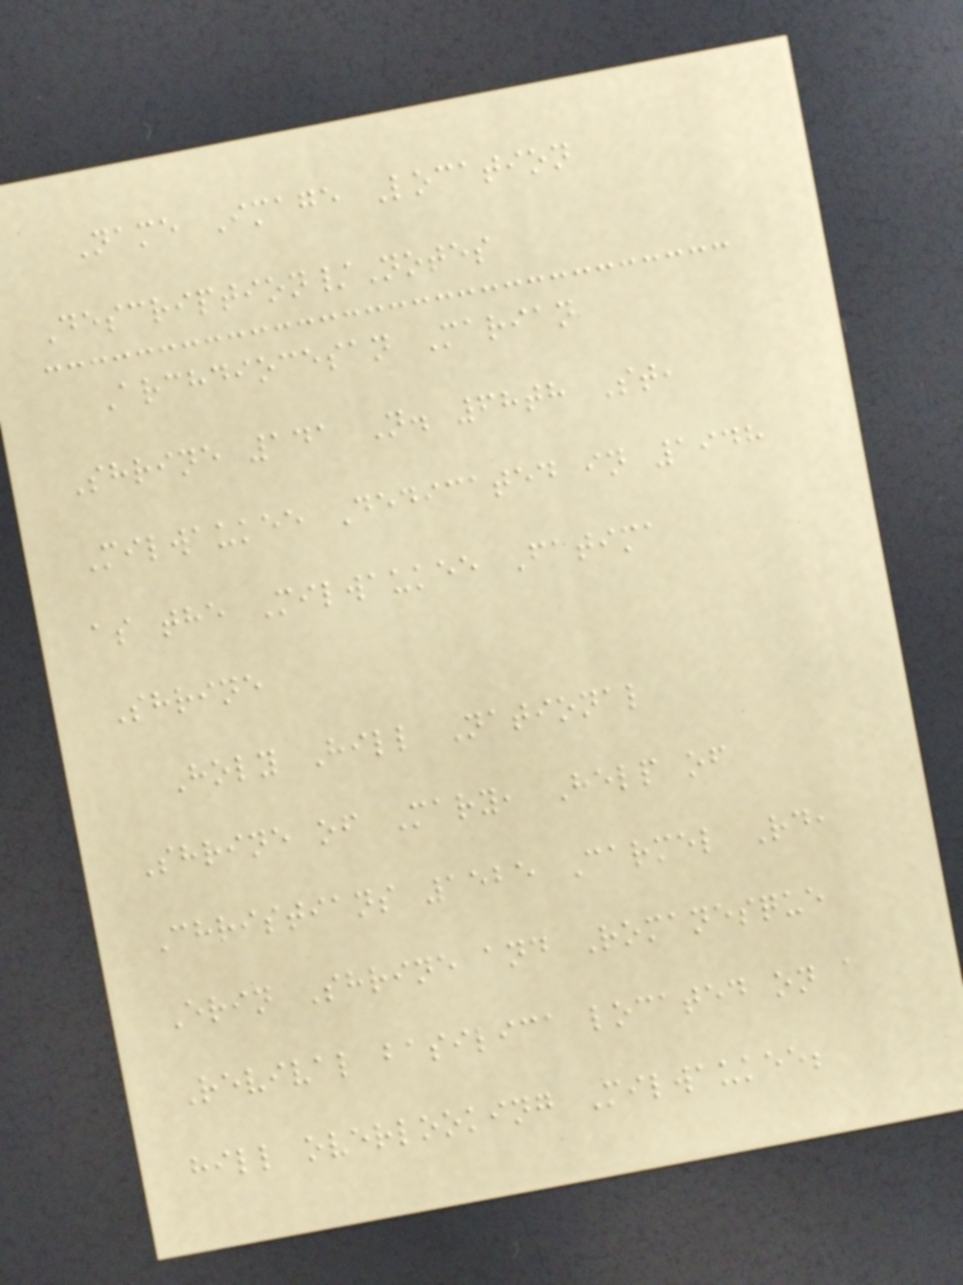Name Image Location
Description/Notes
Archdiocesan Marian
Shrine 141 N. 68th St,
Milwaukee Dedicated in 1948
as the Milwaukee Fatima
Shrine
Holy Hill National
Shrine of Mary, Help of
Christians 1525 Carmel Rd,
Erin Shrine and Romanesque
Revival basilica located on a
hill overlooking Milwaukee;
